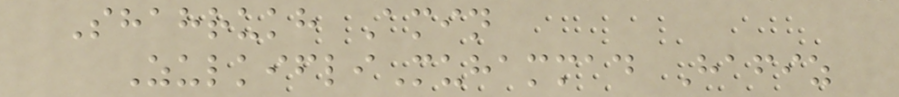Shahrukh Amin
ZulkifliMuhammad Hafiz
